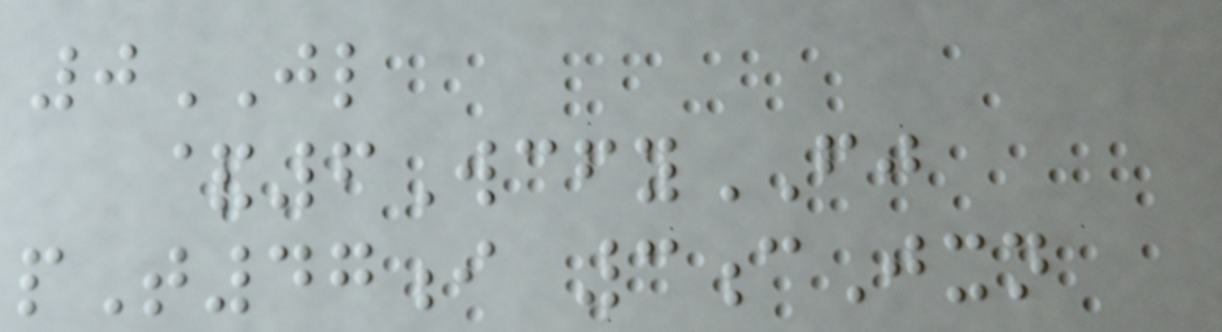0JL
&6WcfyFJ
pT47i 3cJxn
